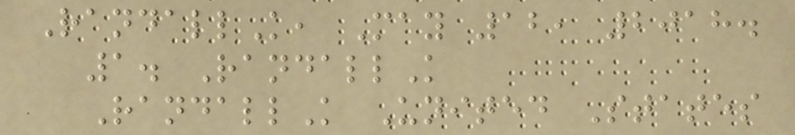RandallK, May 12, 2018.
1. RandallK
RandallK United States
